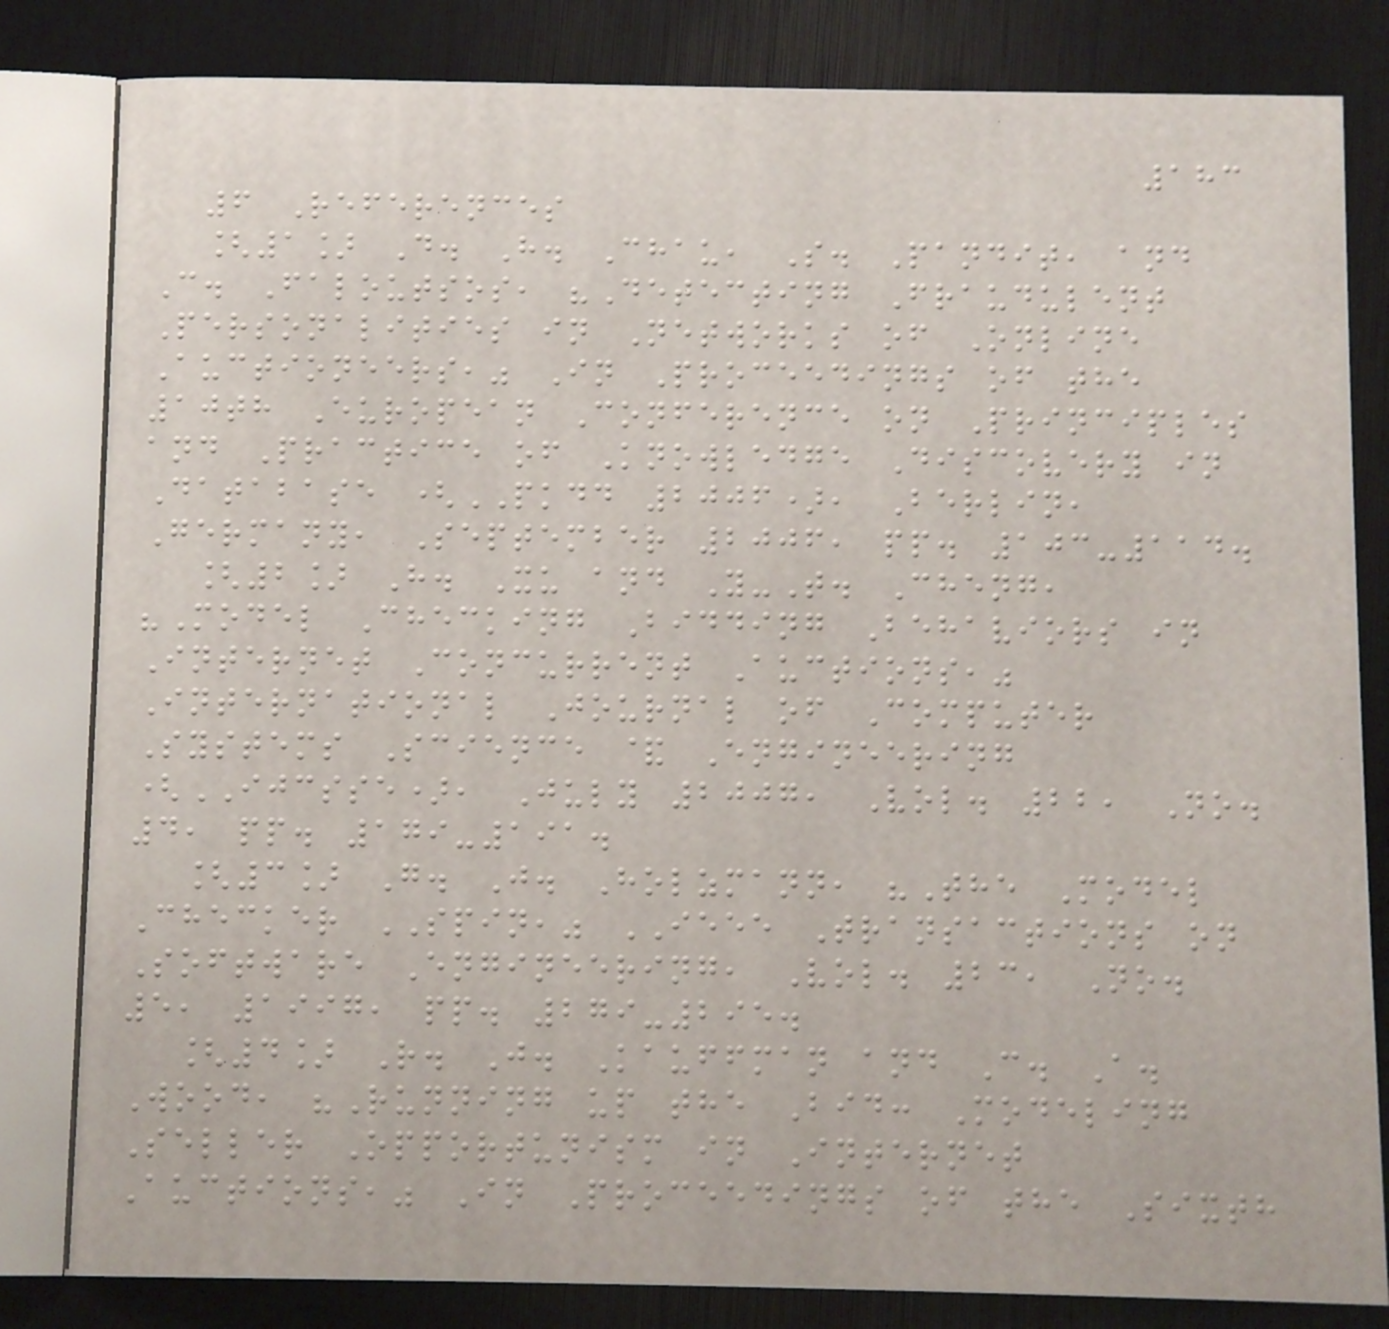183
6 References
[1] D. H. Chau, S. Pandit, and
C. Faloutsos, "Detecting Fraudulent
Personalities in Networks of Online
Auctioneers," In Proceedings of the
10th European Conference on Principles
and Practice of Knowledge Discovery in
Database (PKDD 2006), Berlin,
Germany, September 2006, pp. 103-114.
[2] H. Xu and Y-T. Cheng,
"Model Checking Bidding Behaviors in
Internet Concurrent Auctions,"
International Journal of Computer
Systems Science & Engineering
(IJCSSE), July 2007, Vol. 22, No.
4, pp. 179-191.
[3] G. J. Holzmann, "The Model
Checker SPIN," IEEE Transactions on
Software Engineering, Vol. 23, No.
5, 1997, pp. 279-295.
[4] R. J. Kauffman and C. A.
Wood, "Running up the Bid: Modeling
Seller Opportunism in Internet
Auctions," In Proceedings of the Sixth
